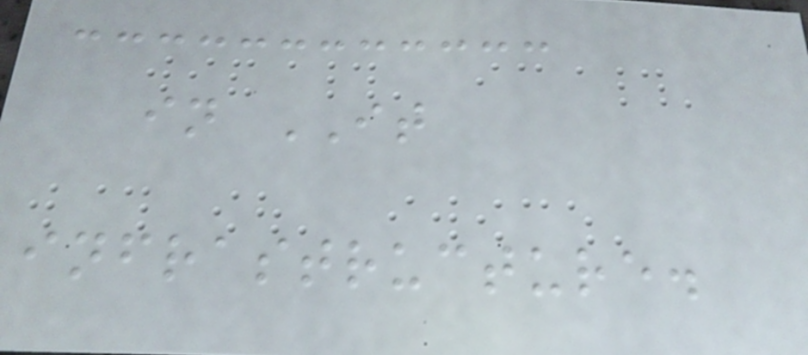in IT
infrastructure.
